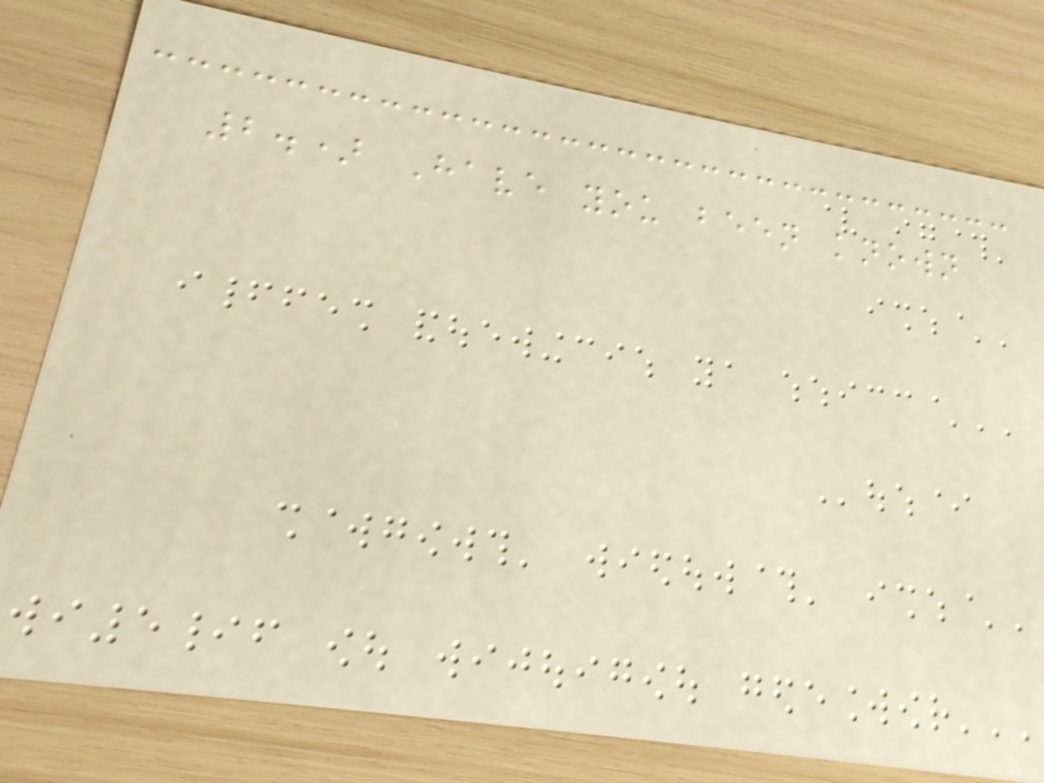2.) Have you been known
